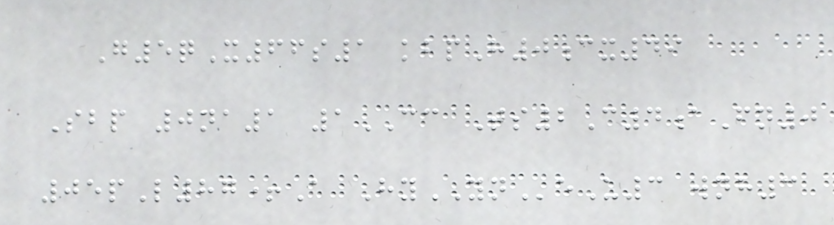G5qX66s1 kbpH0cx49
Sbp 0na1 1CC Ts2C4aFn0
05pL87+A HyYNeU3 wnh3
